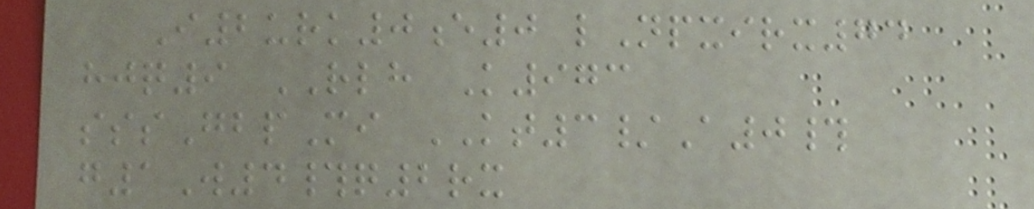I2urk0e0 lNpxirx74
hjq9 RLH K973
sssGbpMi KT3/A0#
g1W4#q2rx
